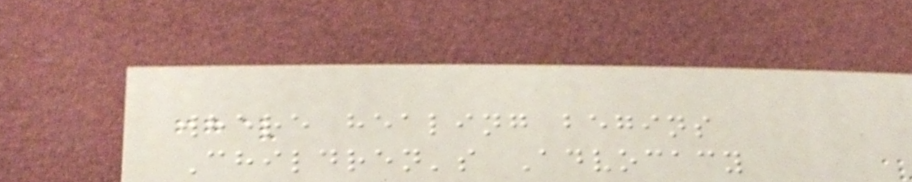where healing begins
Children's Advocacy
